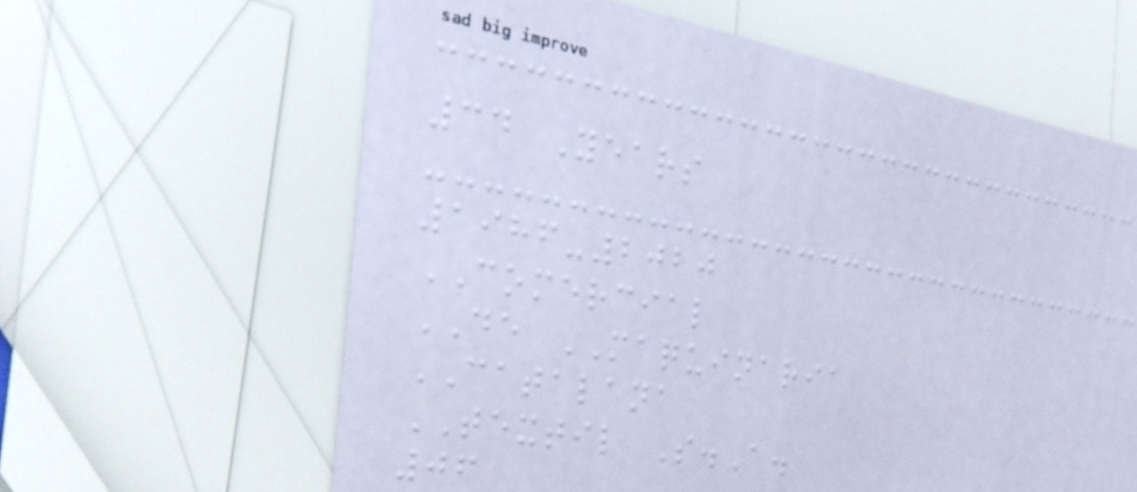34 Years
1986-2020
COMERCIAL
DE MAQUINARIA
CATALANA
TEXTIL S.A.
06
